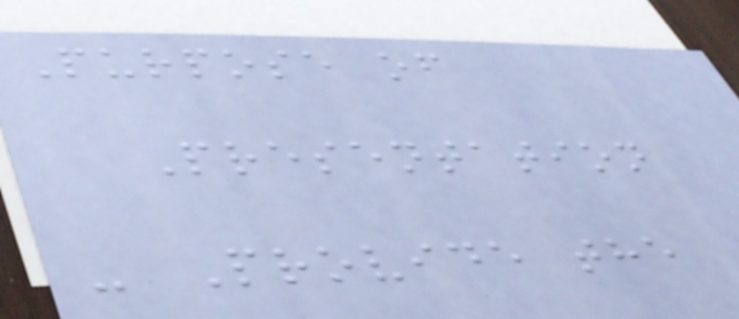Purpose of
Presentation
- Provide the
